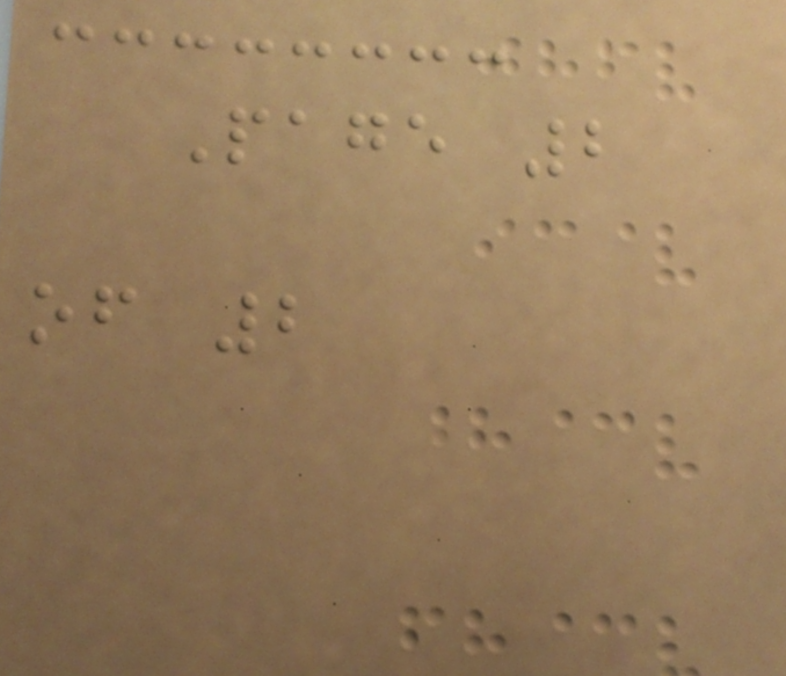Page 2
of 2
